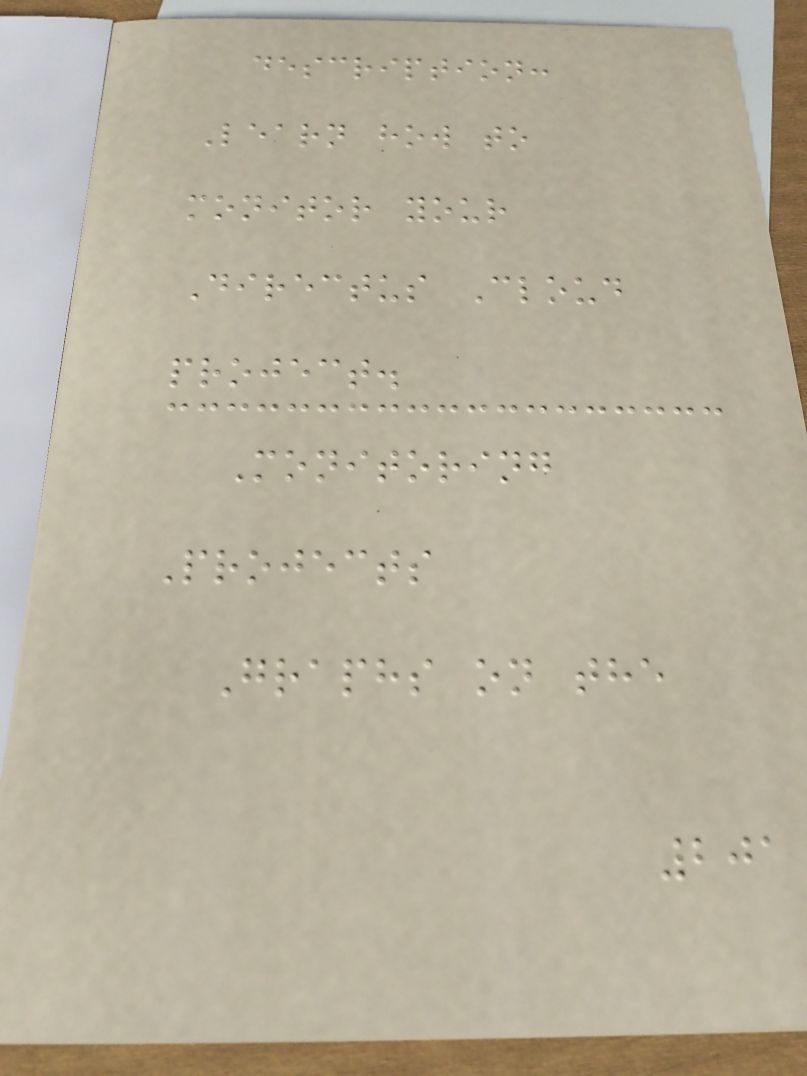description:
Learn how to
monitor your
Directus Cloud
project.
Monitoring
Projects
Graphs on the
201
